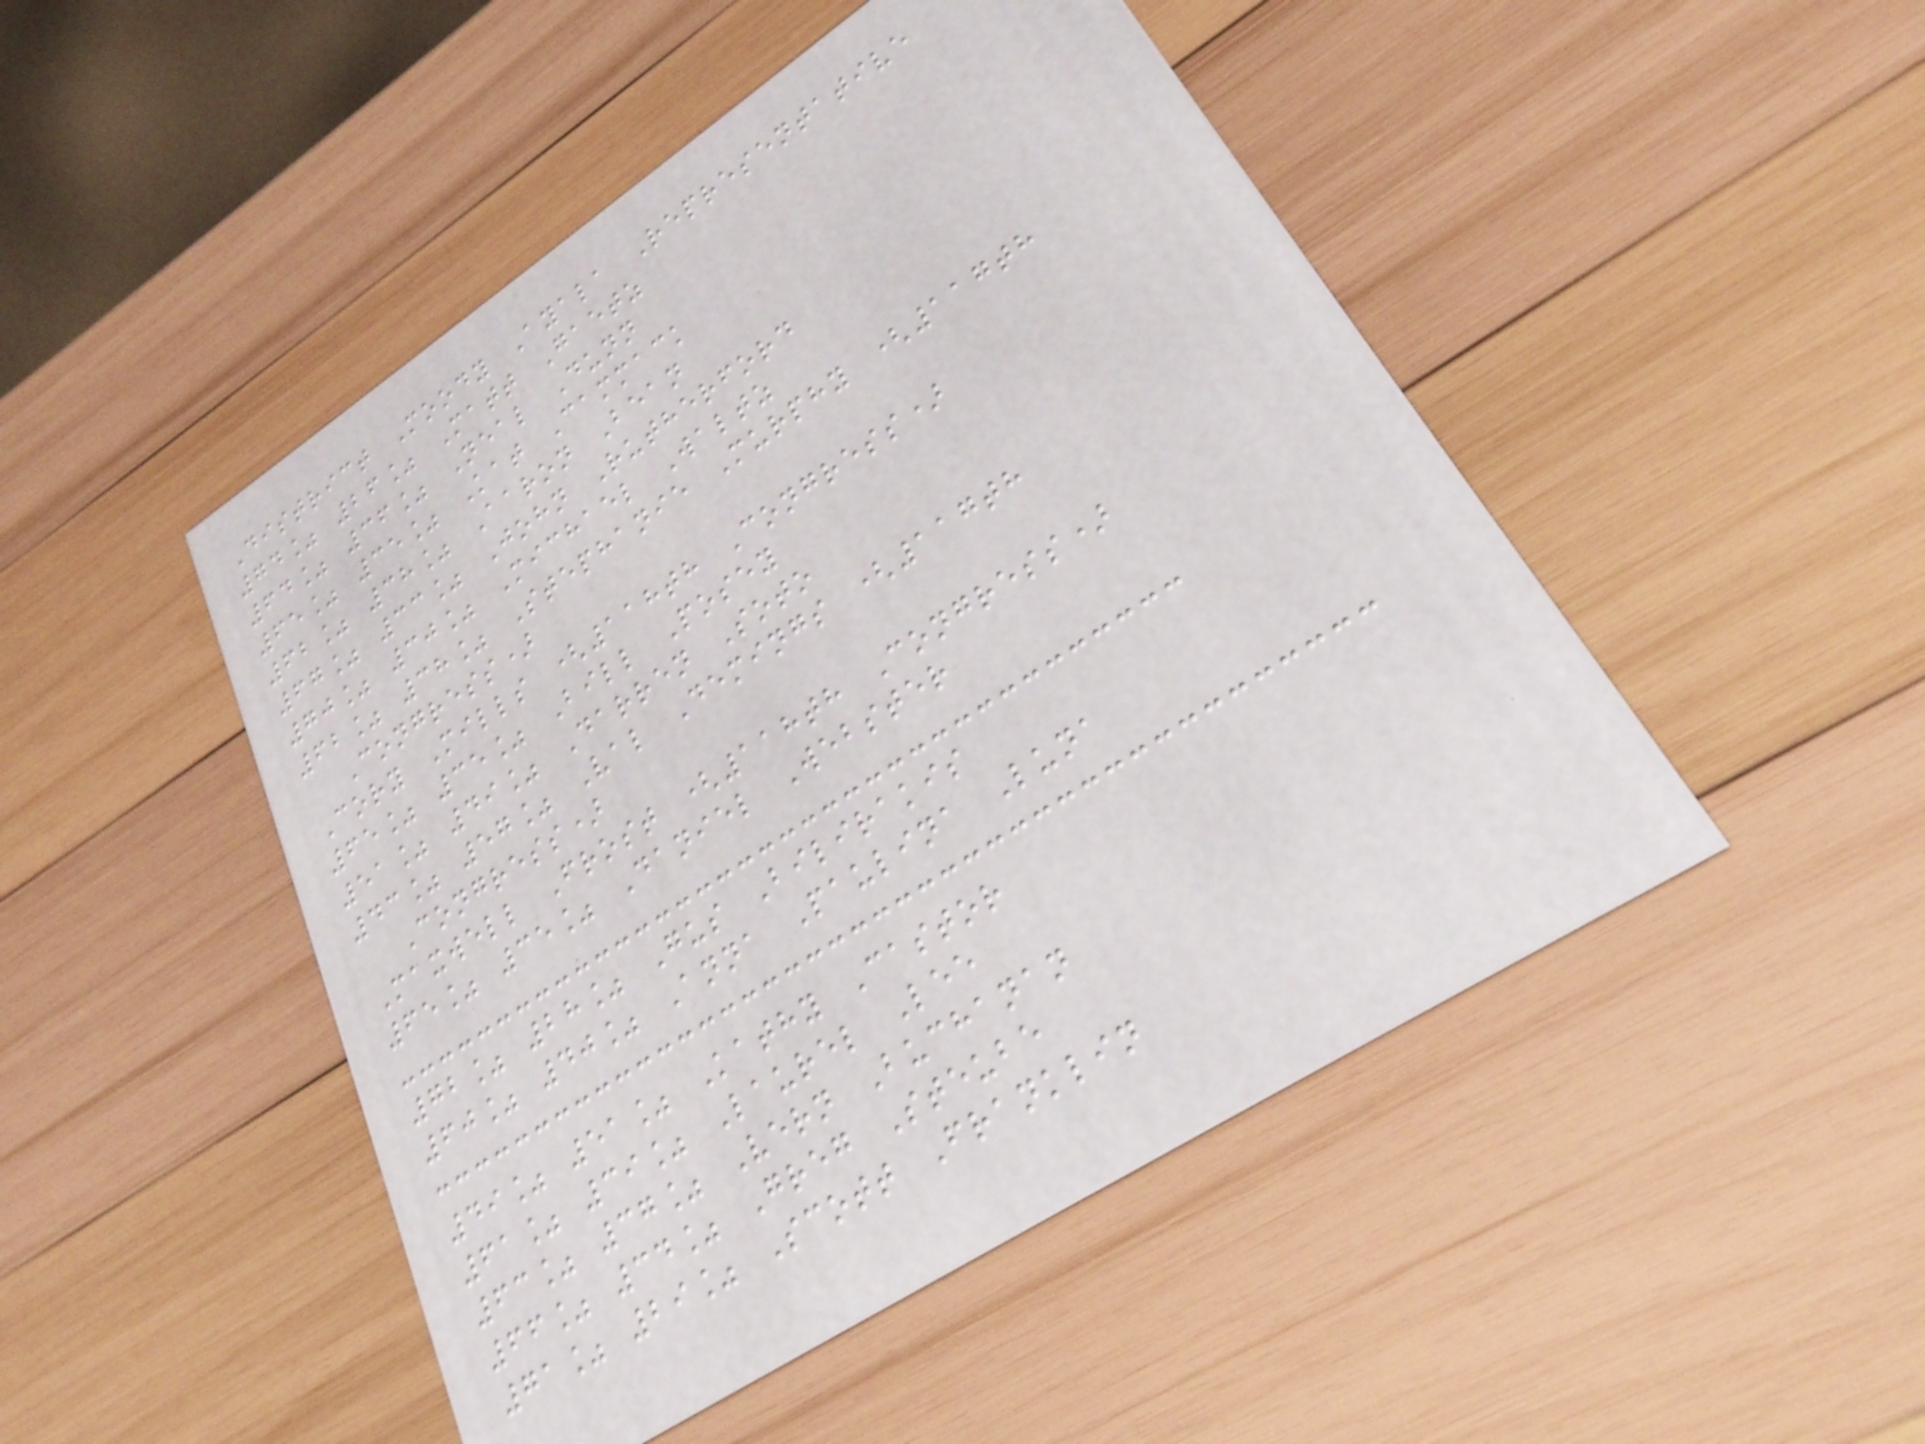District Moody Ayala Representative
74% 26% Matt Gaetz
64% 36% Neal Dunn
65% 35% Kat Cammack
62% 38% Aaron Bean
67% 33% John Rutherford
70% 30% Michael Waltz
62% 38% Stephanie Murphy (117th
Congress)
Cory Mills (118th Congress)
65% 35% Bill Posey
51% 49% Darren Soto
43% 57% Val Demings (117th
Congress)
Maxwell Frost (118th Congress)
65% 35% Daniel Webster
72% 28% Gus Bilirakis
60% 40% Anna Paulina Luna
49% 51% Kathy Castor
61% 39% Laurel Lee
63% 37% Vern Buchanan
66% 34% Greg Steube
71% 29% Scott Franklin
